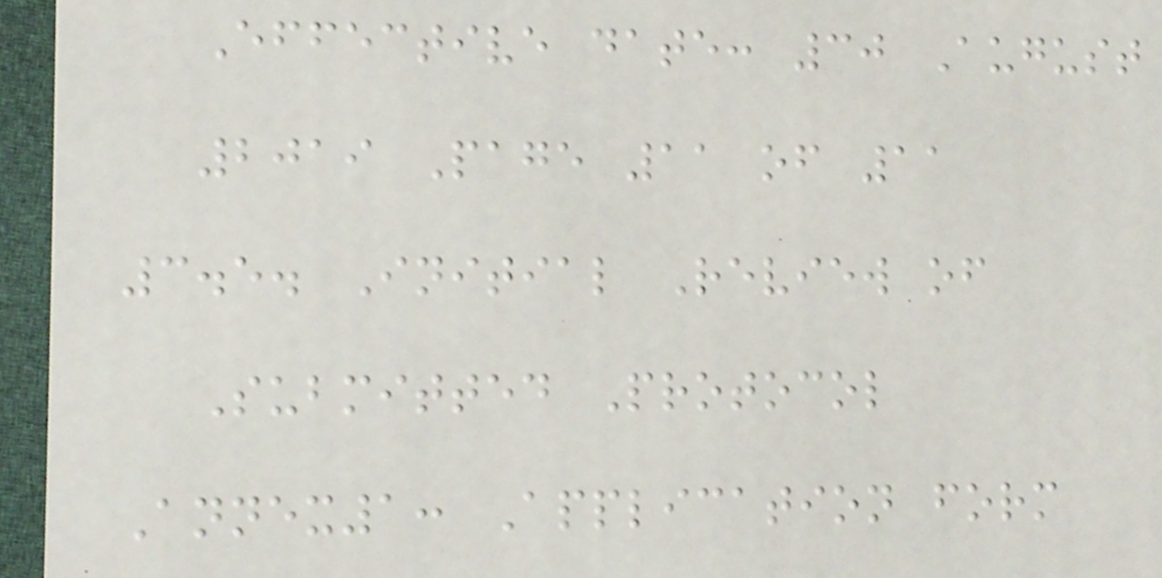Effective date: 30 August
2019 Page 11 of 11
3.5. Initial Review of
Submitted Protocol
Annex1: Application form
